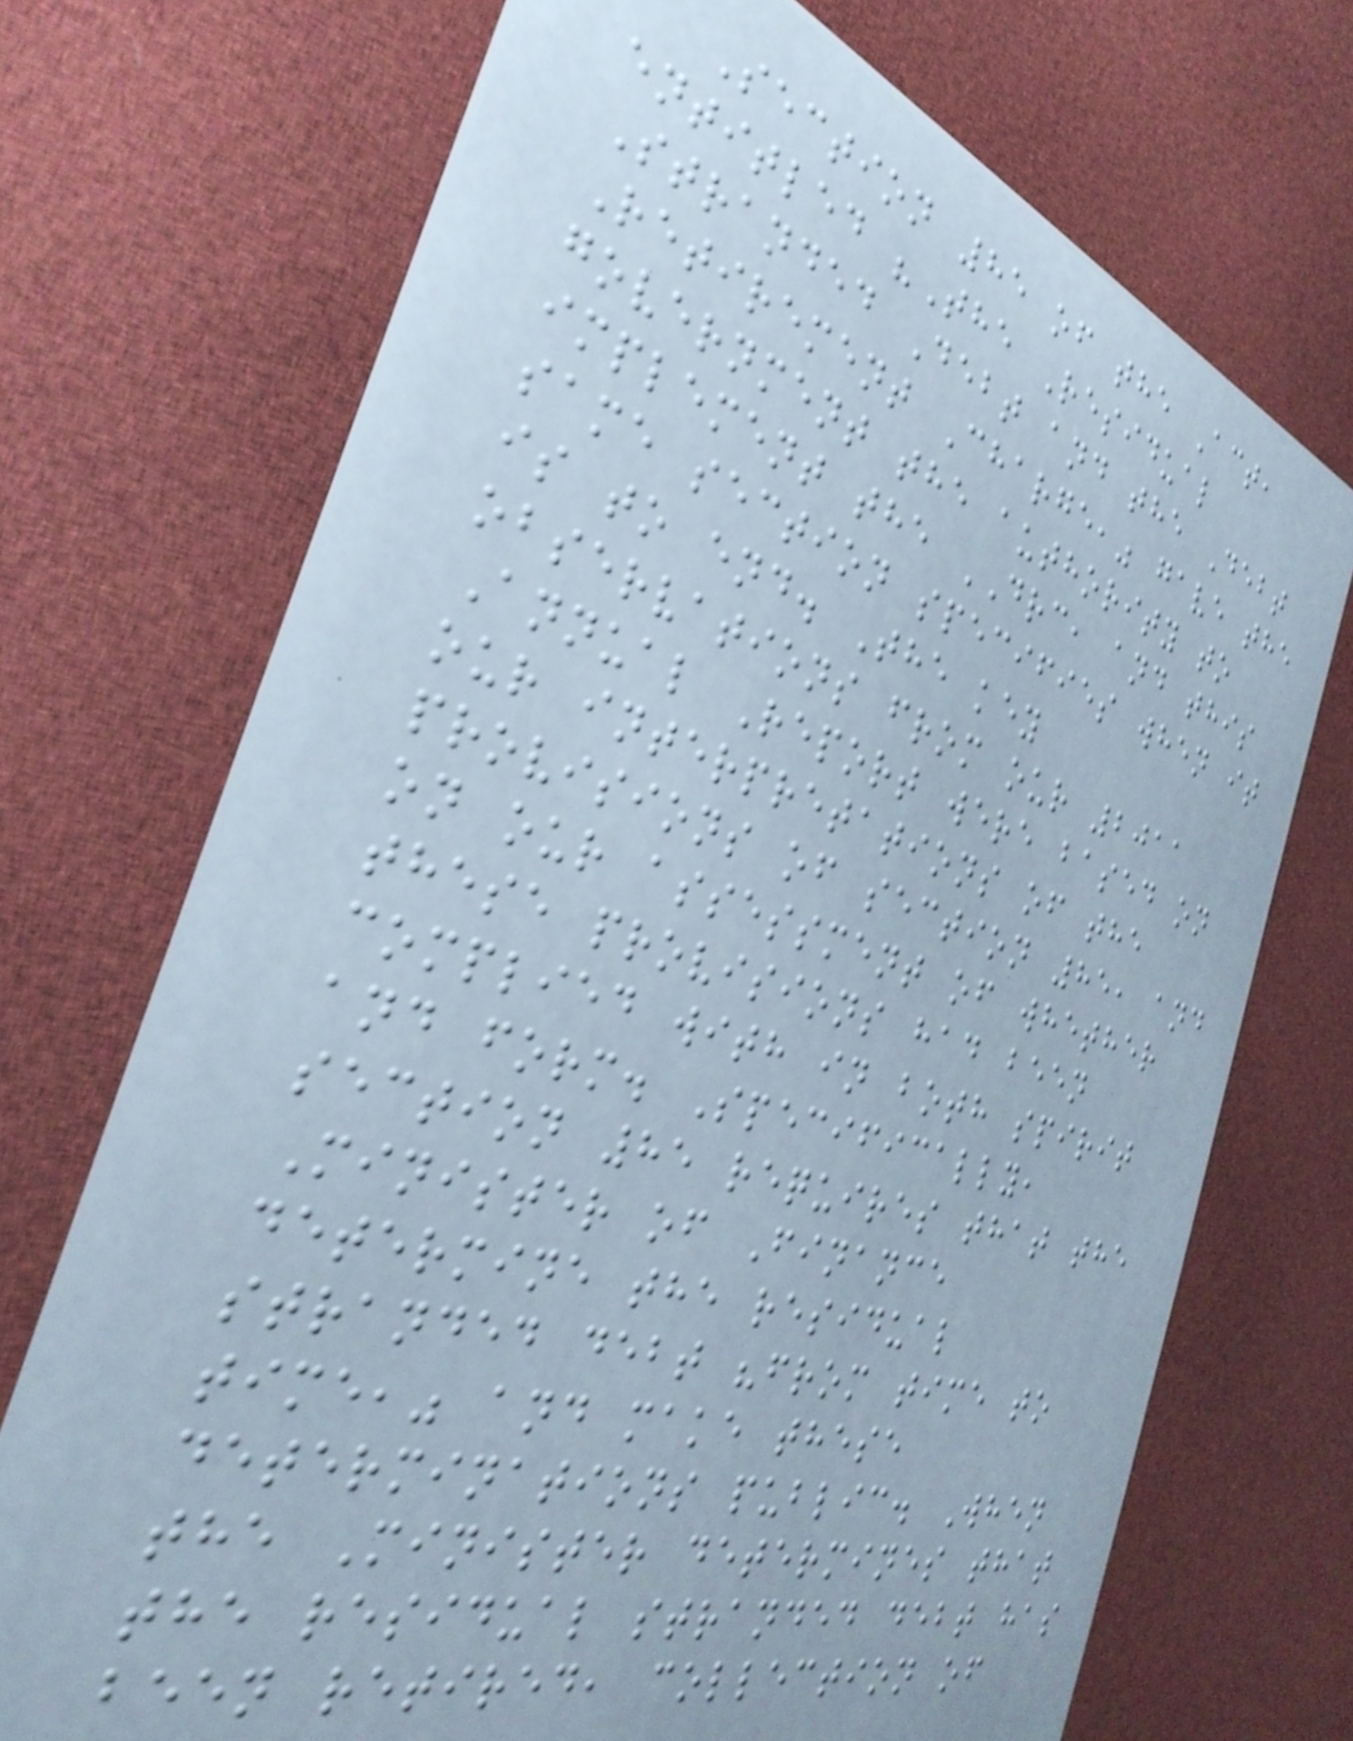Section 85 of the Act,
entitled "The Residual
Stranded Debt and the Debt
Retirement Charge," gave the
government the authority to
implement the DRC, and this
same section specifies when it
is to end. The key
observations from our 2011
Annual Report were based on
our interpretations of the
provisions of section 85, and
on our assessment of whether
these provisions had been
complied with in both spirit
and form. Specifically,
section 85 requires that the
Minister of Finance
determine the residual
stranded debt "from time to
time," and make these
determinations public. When
the Minister determines that
the residual stranded debt has
been retired, collection of
